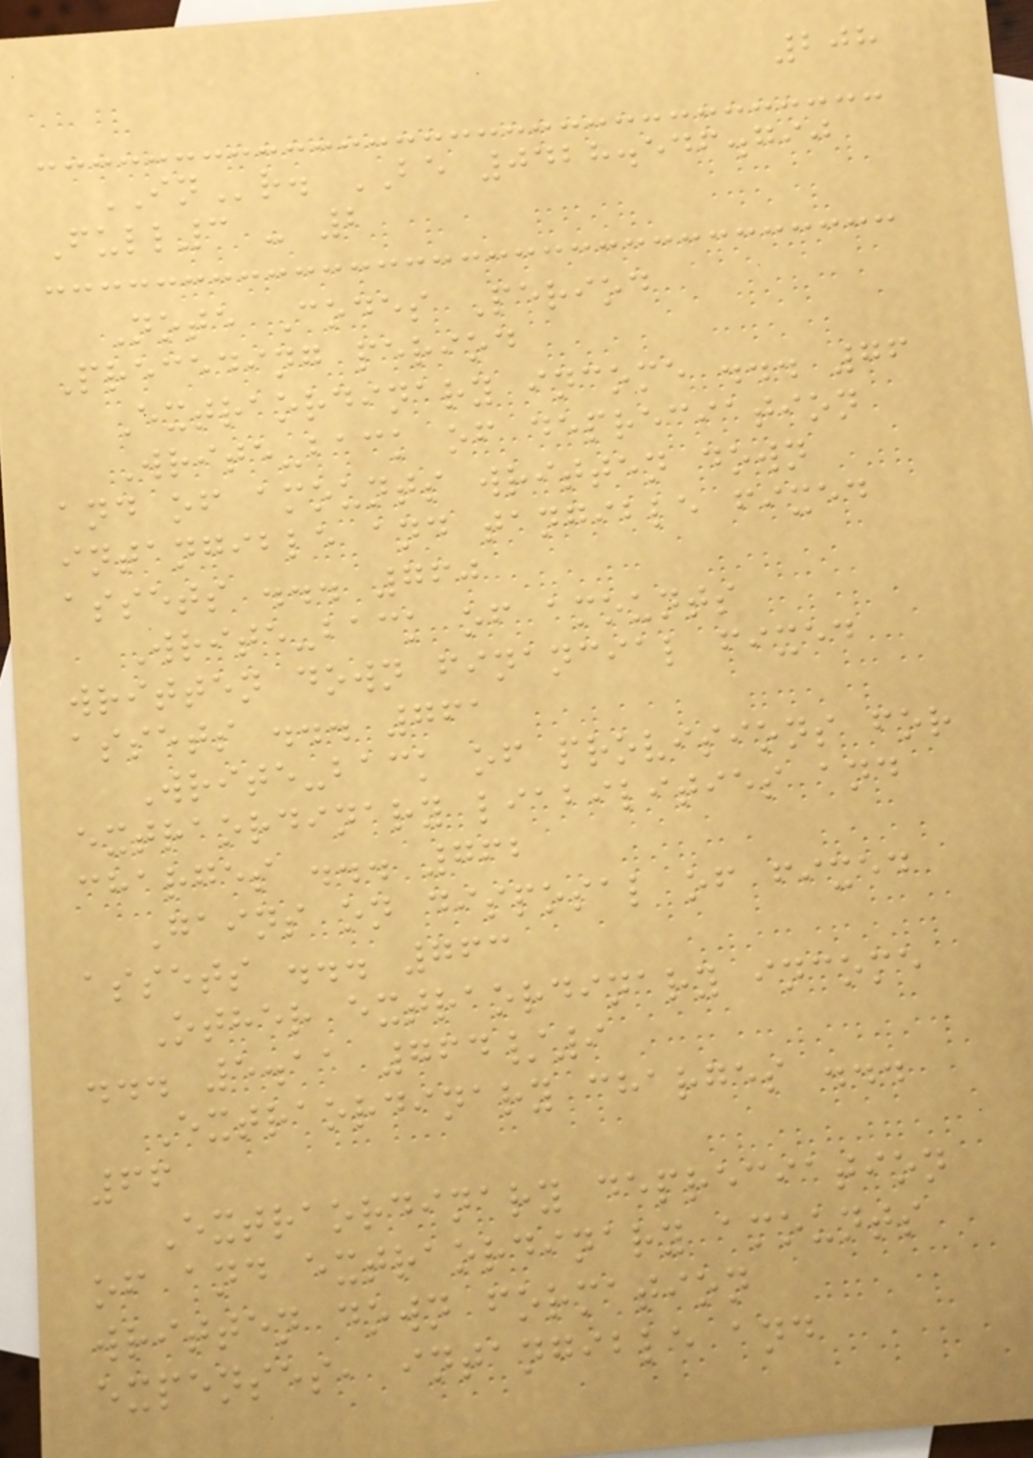208
INr. BE 0428.546.790
Full3 - 2
Note Codes Period
Preceding period
Extraordinary income ... 76
Write-back of depreciation
and of amounts written down
intangible and tangible fixed
assets ... 760
Write-back of amounts
written down financial fixed
assets ... 761
Write-back of provisions for
extraordinary liabilities and
charges ... 762
Gains on disposal of fixed
assets ... 763
Other extraordinary income
... 5.11 764/9
Extraordinary charges ...
66
Extraordinary depreciation
of and extraordinary amounts
written down formation
expenses, intangible and
